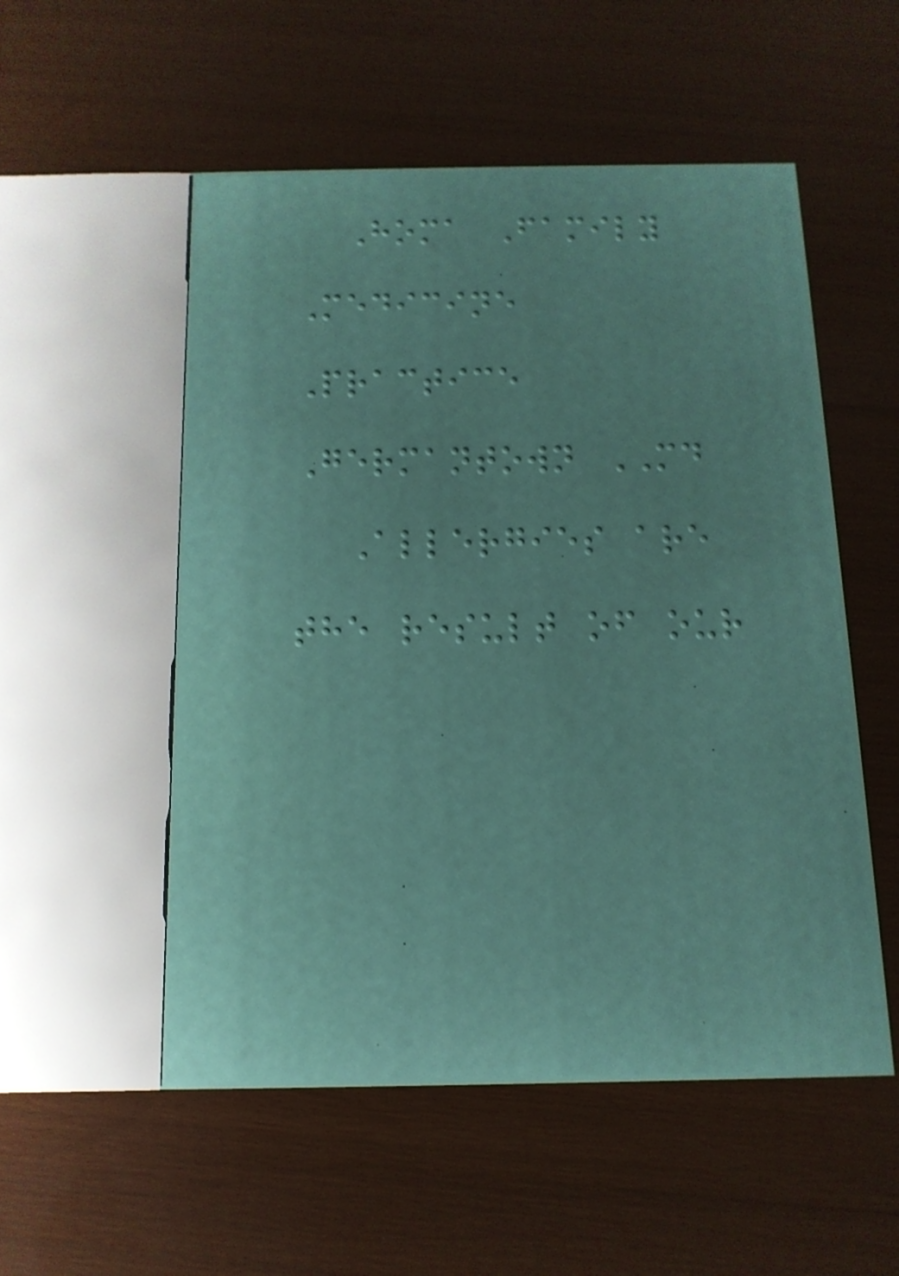Homa Family
Medicine
Practice
Germantown MD
Allergies are
the result of our
